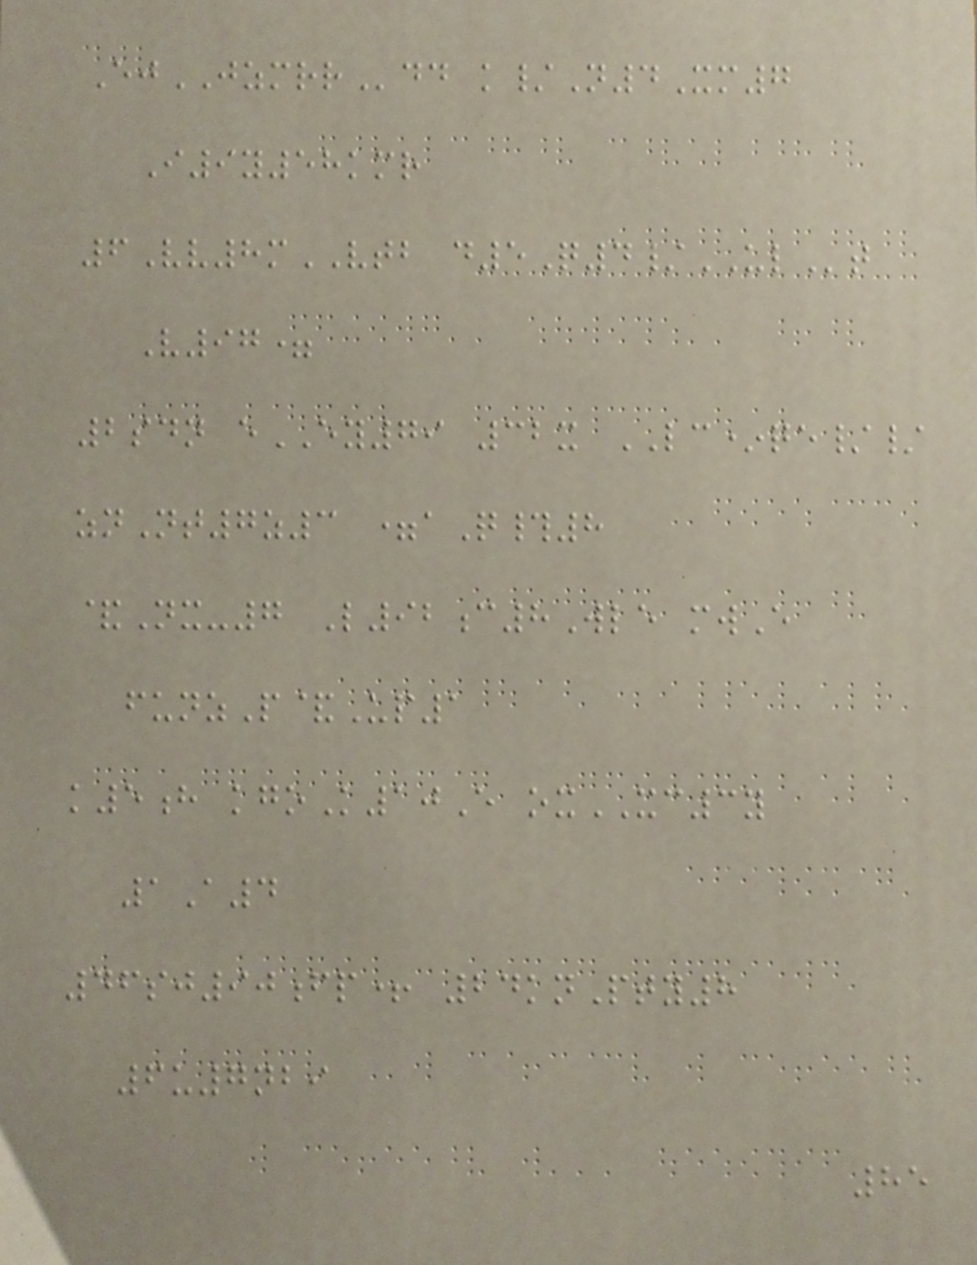EjJZMRRdd k/N4Xm7
I9y58kmr
6Vv8mVTB d5Q4/ULt
V97=
2sdn eEY79 32x LC*qe//
znNt7z3 =aQ#8
&Nx-7 L92c8Wle mwE
funzP&Up1
k5h kgoK10E oxXC3y
1A4
46sj90fp+ 24knPty8
6u7nbi
85
